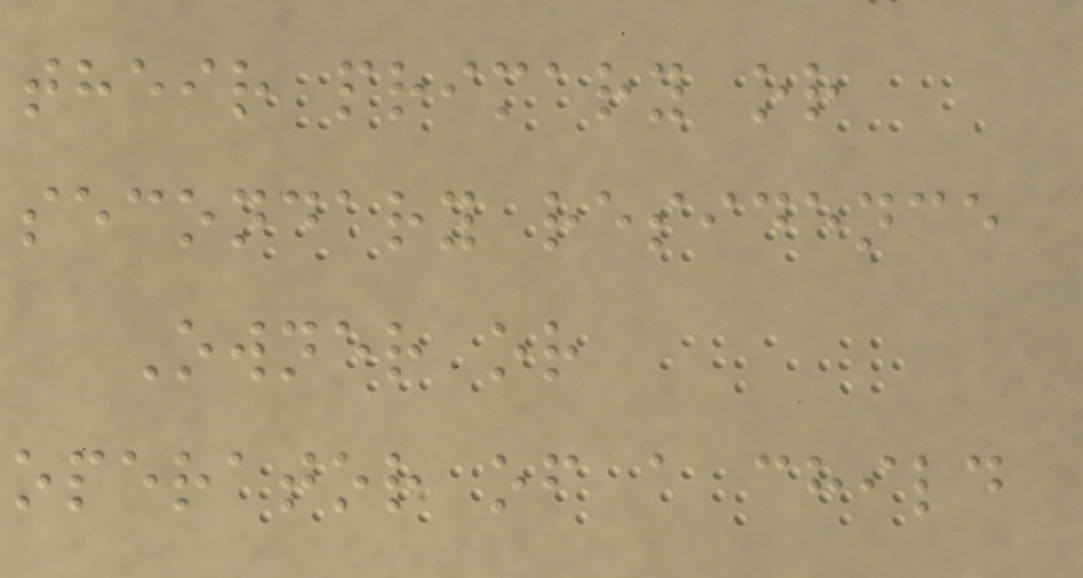their primary or
secondary residence
Owner or
operator of a child
